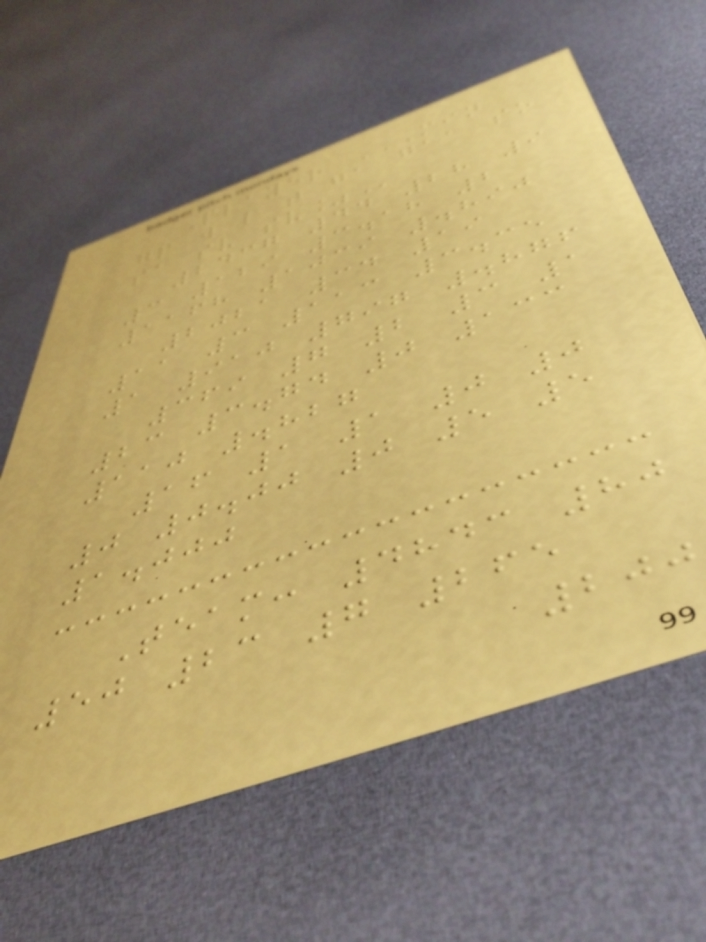Player MIN
GP W L T GA GAA SO
SA SV SV%
2437 44 28 9
3 129 3.18 2
1168 1039 .890
2021 34 19
11 3 113 3.35
1 910 797 .876
369 7 2 3 1
23 3.74 0 133
110 .827
16 1 1 0 0
0 0.00 0 5 5
1.000
Team: 4843 80
50 23 7 265
200
